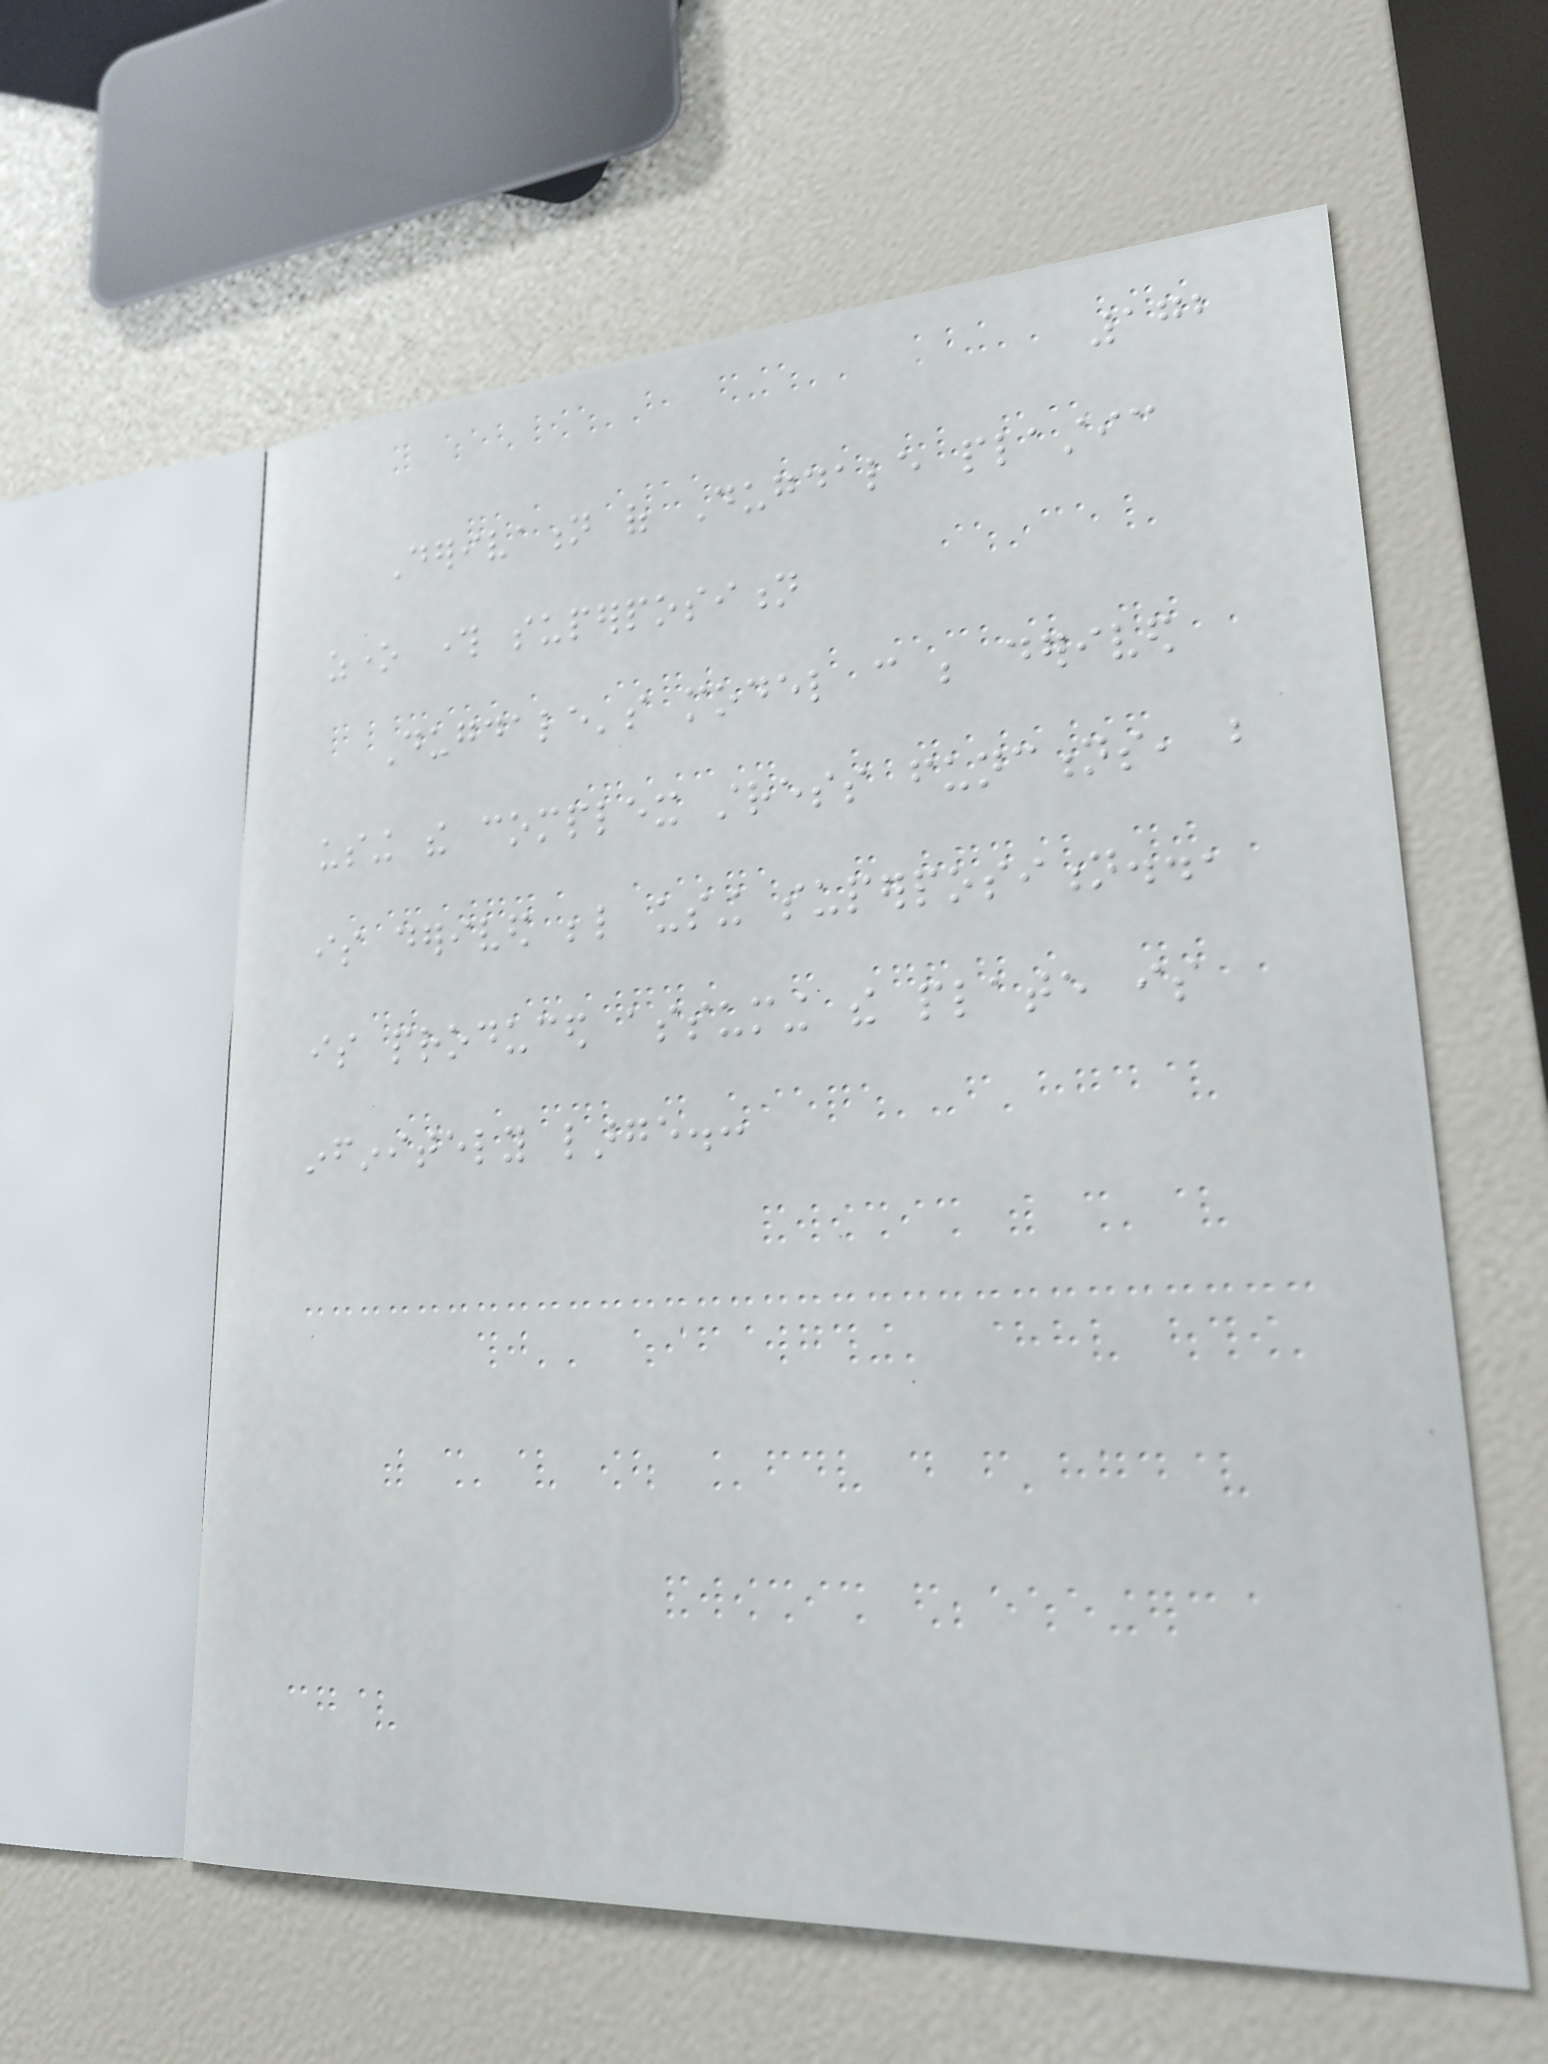172
Derivation of Dugdale plastic
zone through superposition
Dugdale's model can be derived
using the complex stress functions, but
is derived below using superposition..,
is produced assuming the plate is
infinitely large.:
